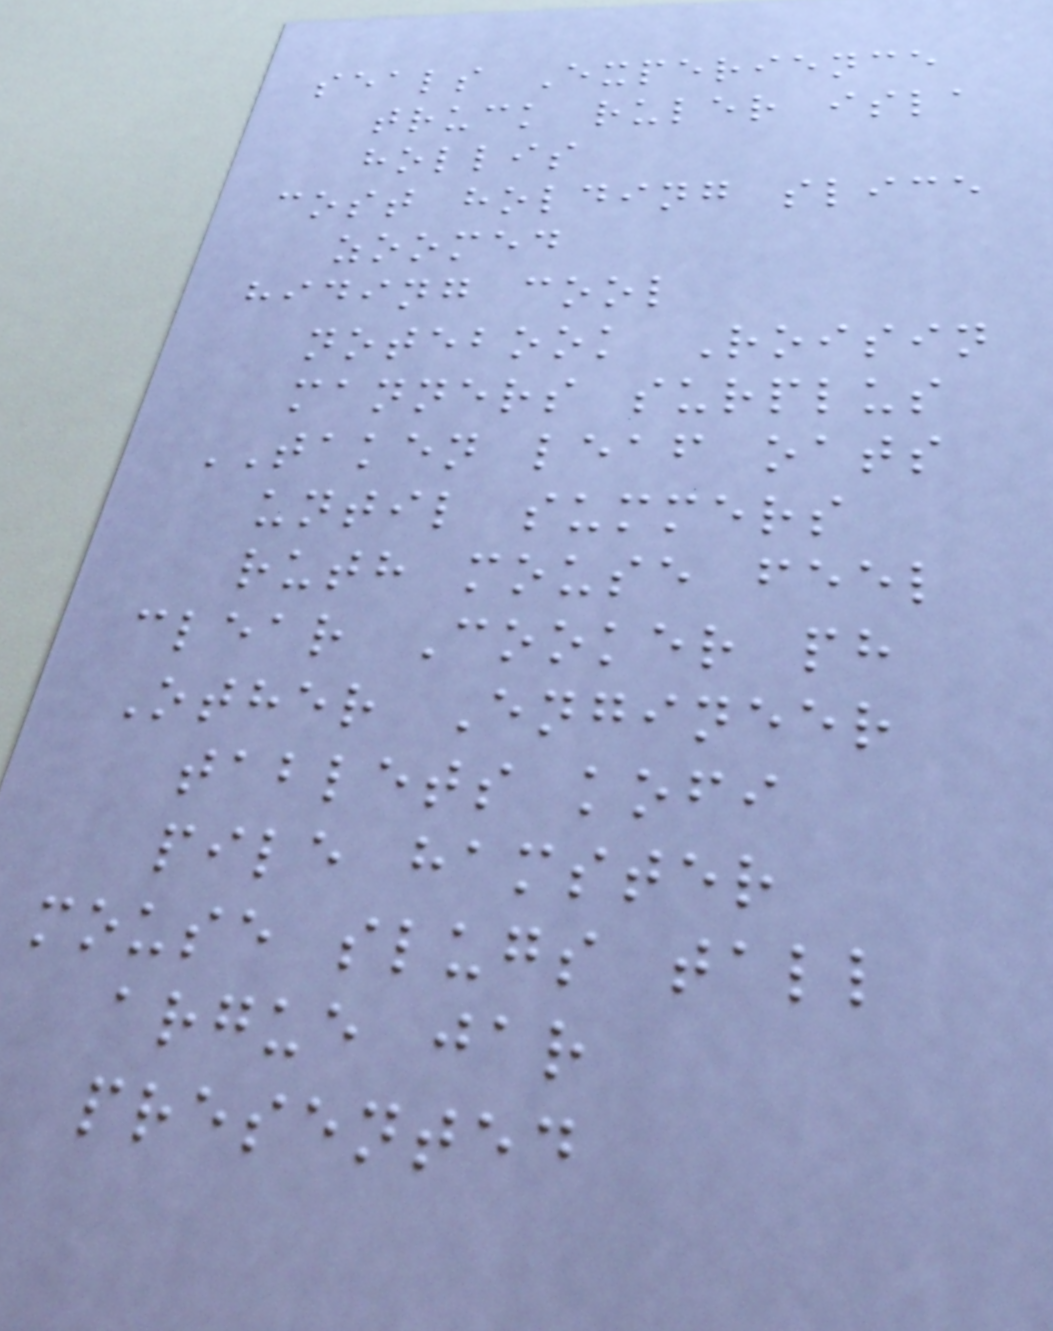seals Experience
truck ruler isla
hollis
cost holding slice
zoomed
hiding cool
notebook Roisin
manners surplus
TAKEN leaf oats
until summers
ruth mouse feel
clear Cooker ph
Other Engineer
tablets kofi
pile hamster
mouse slugs tall
argue jar
presented
